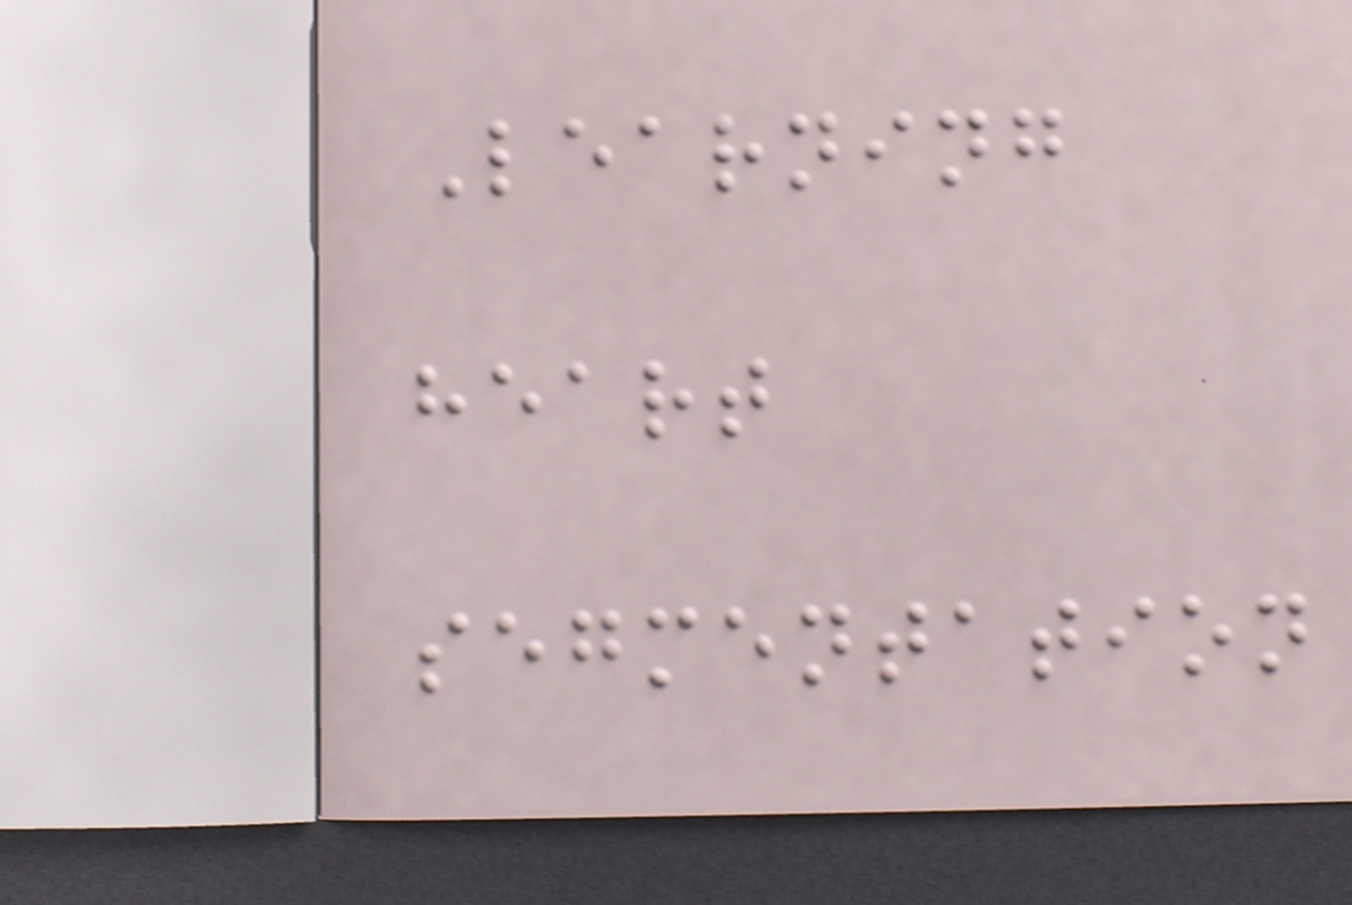Learning
heart
segmentation
